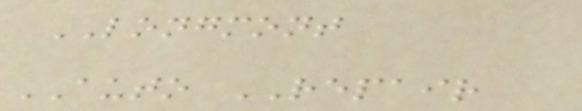LONGMONT
AUTO REPAIR
